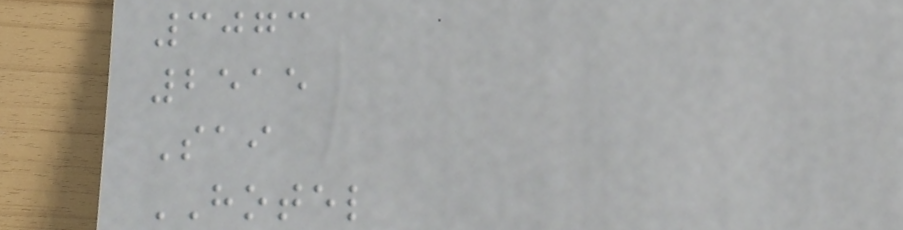3073
2515
Sai
HOTEL
